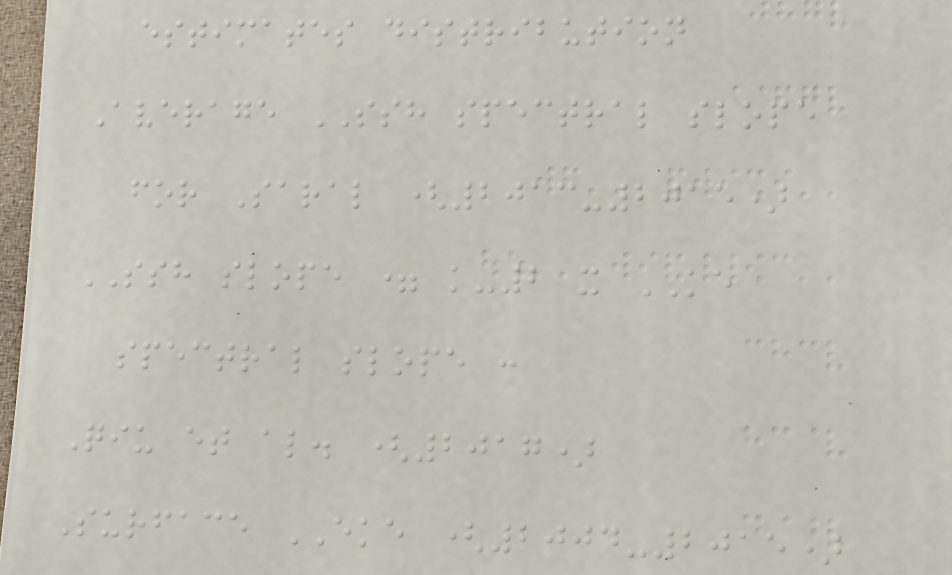estimates distribution
Average SSH spectral slope
for Saral (2013-2015)
SSH slope = k-2 x KE
spectral slope :
Qiu et al. (2017)
Surface EKE (2004-2015)
